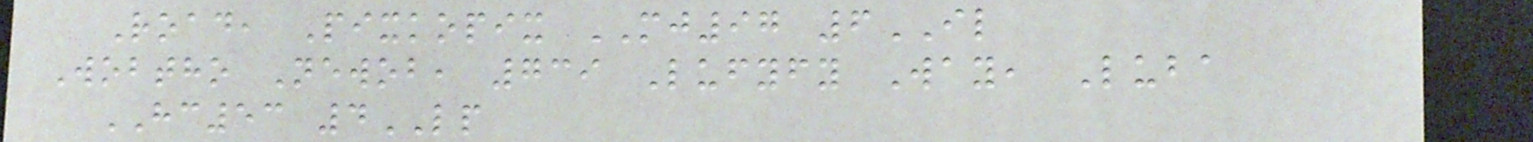Road, Pixkopix MJ97 6IL
Wobtho Newob, 739 Lufyfy Way, Luba
HC53 4LP
